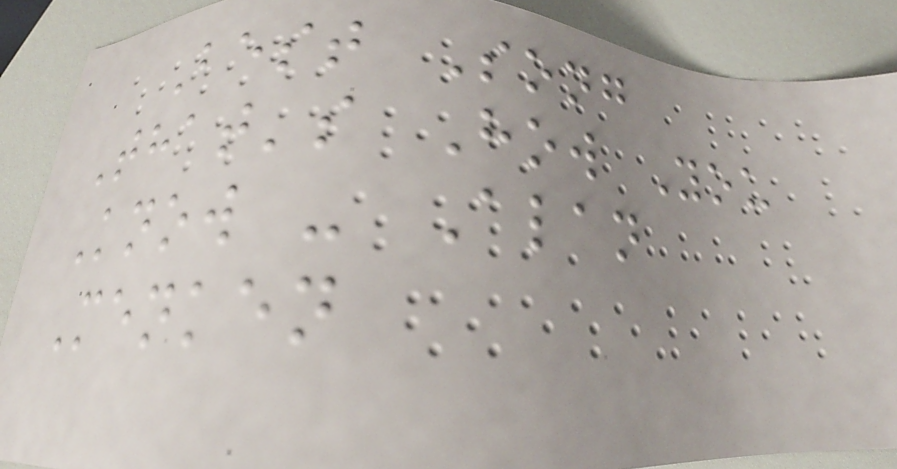Best Song
That's How You
Know - Alan
Menken
